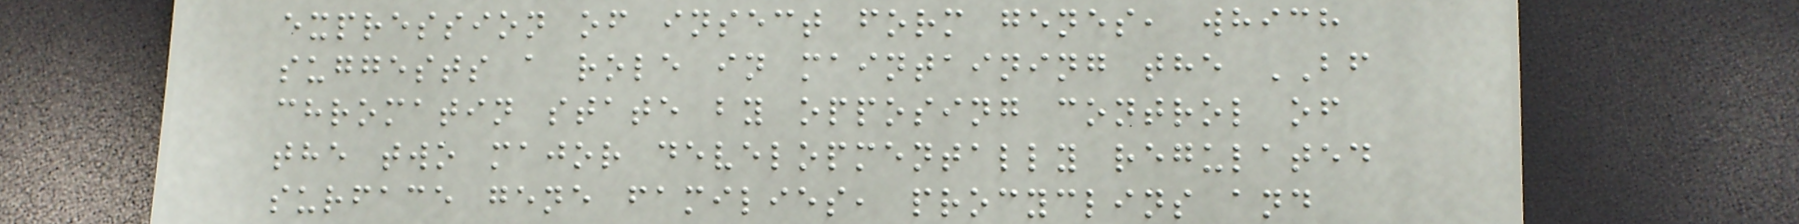expression of insect form genes, which
suggests a role in maintaining the BF
chromatin state by opposing control of
the two major developmentally regulated
surface gene families, procyclins and
